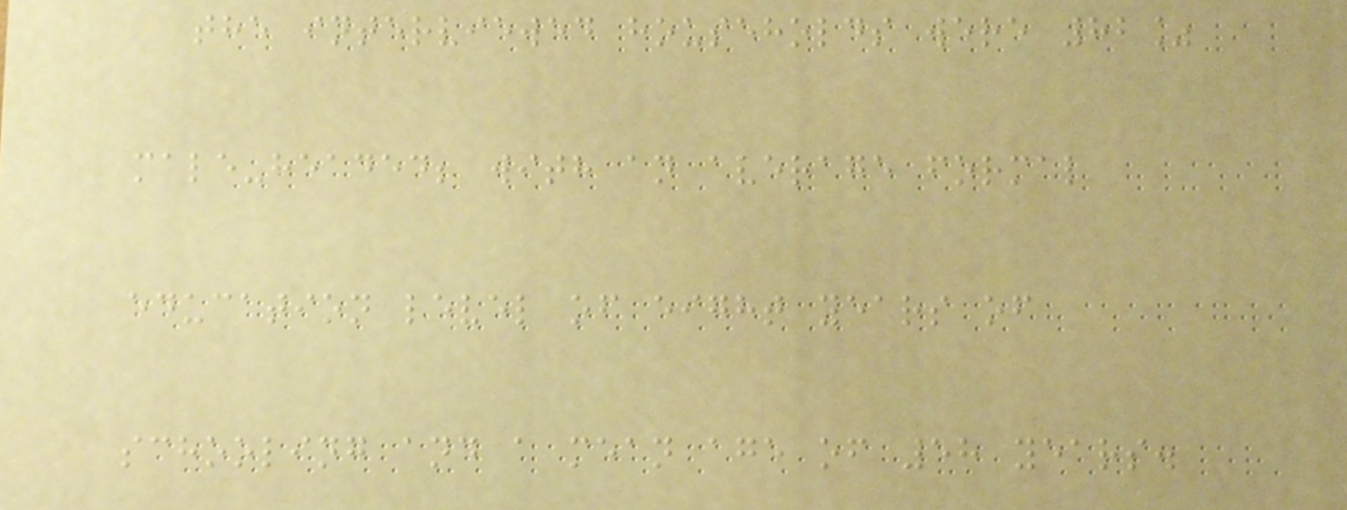the interviewed households were 82%
male-headed; with an average formal
education level of eight years of
schooling and a mean age of 58 years.
